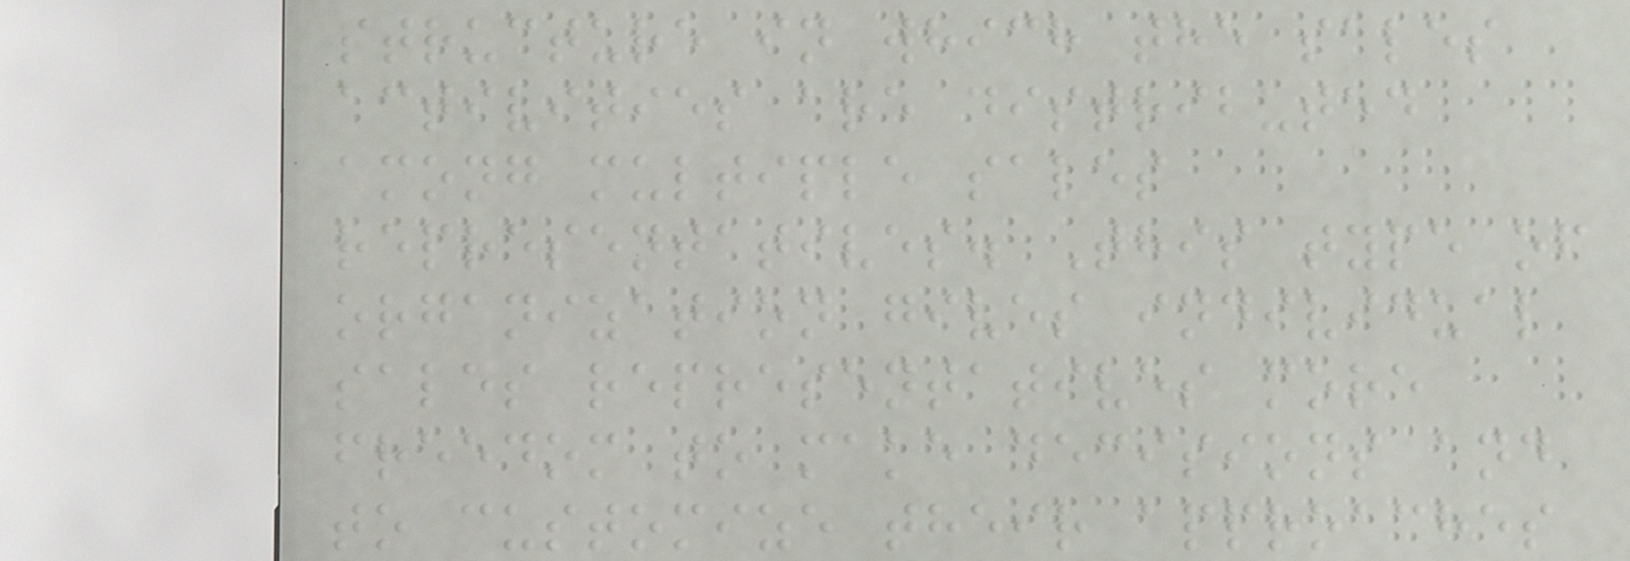structure in which the sales
activities are distributed
among multiple sales
representatives. This type of
organization gives individual
sales representatives more
freedom to make decisions and
to customize their approaches
